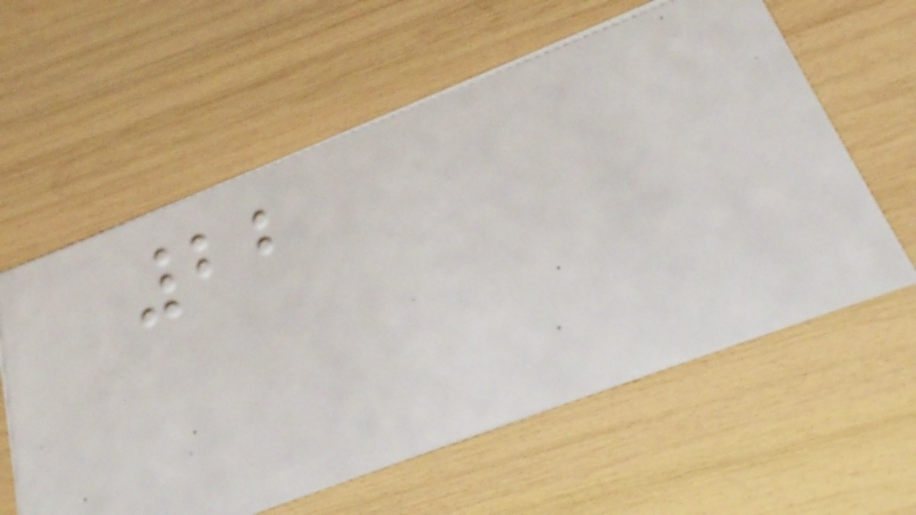22
